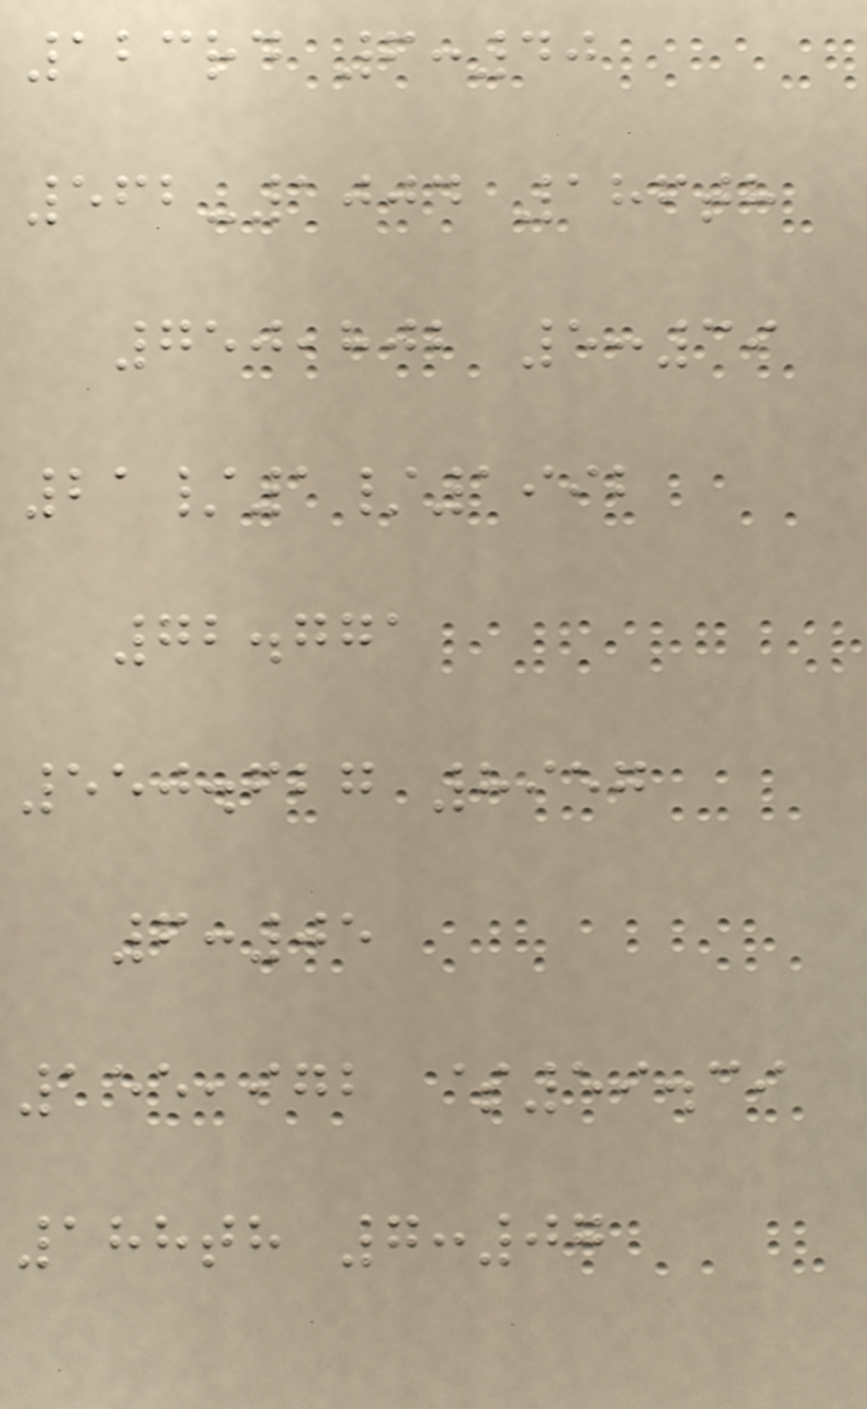123rd 6:40
562-1004 186th
750,802 5:39
21/1/1992
72.771
550.627 8957
6:05
155,972 $59.39
188th 7:07
